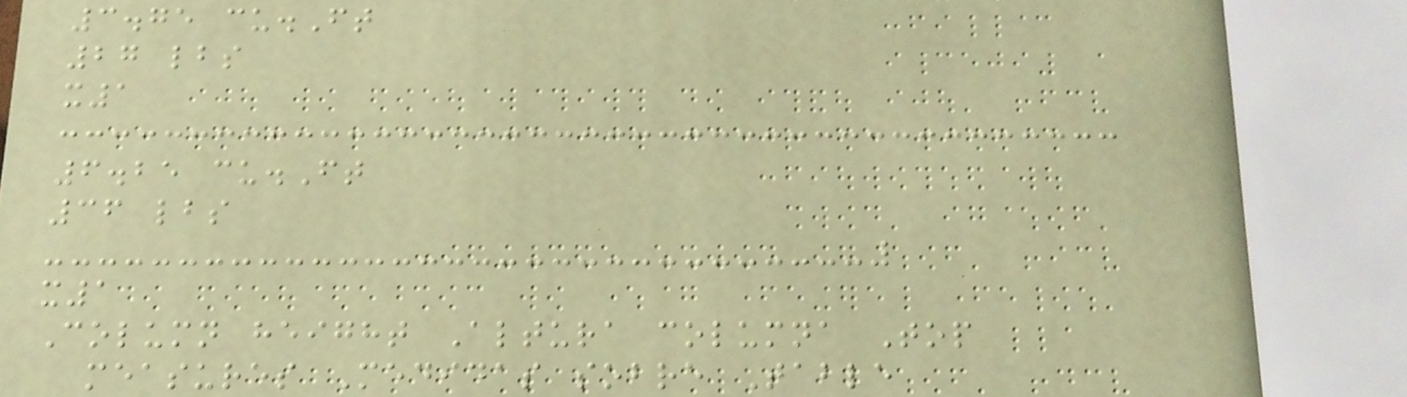3.75 cu.Ft
27 lbs
x1
6.25 cu.Ft
36 lbs
x1
Column height Altura columna Top
measures Medidas sobre Table
